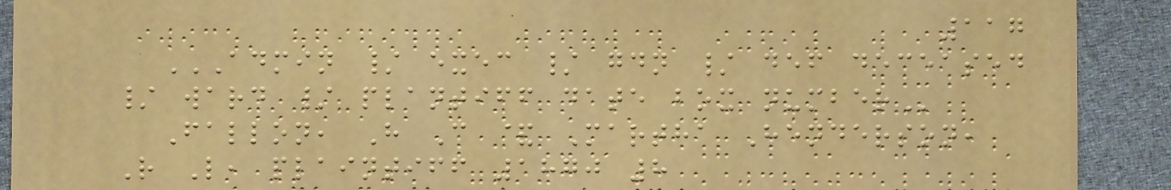117
ADMIN / EXEC / GDN / DEF DECEASED
/ WARD / PLANTIFF DATE BOX NUMBER
Fallon, H C & Martha Henderson,
R L, plaintiff 1870 8
